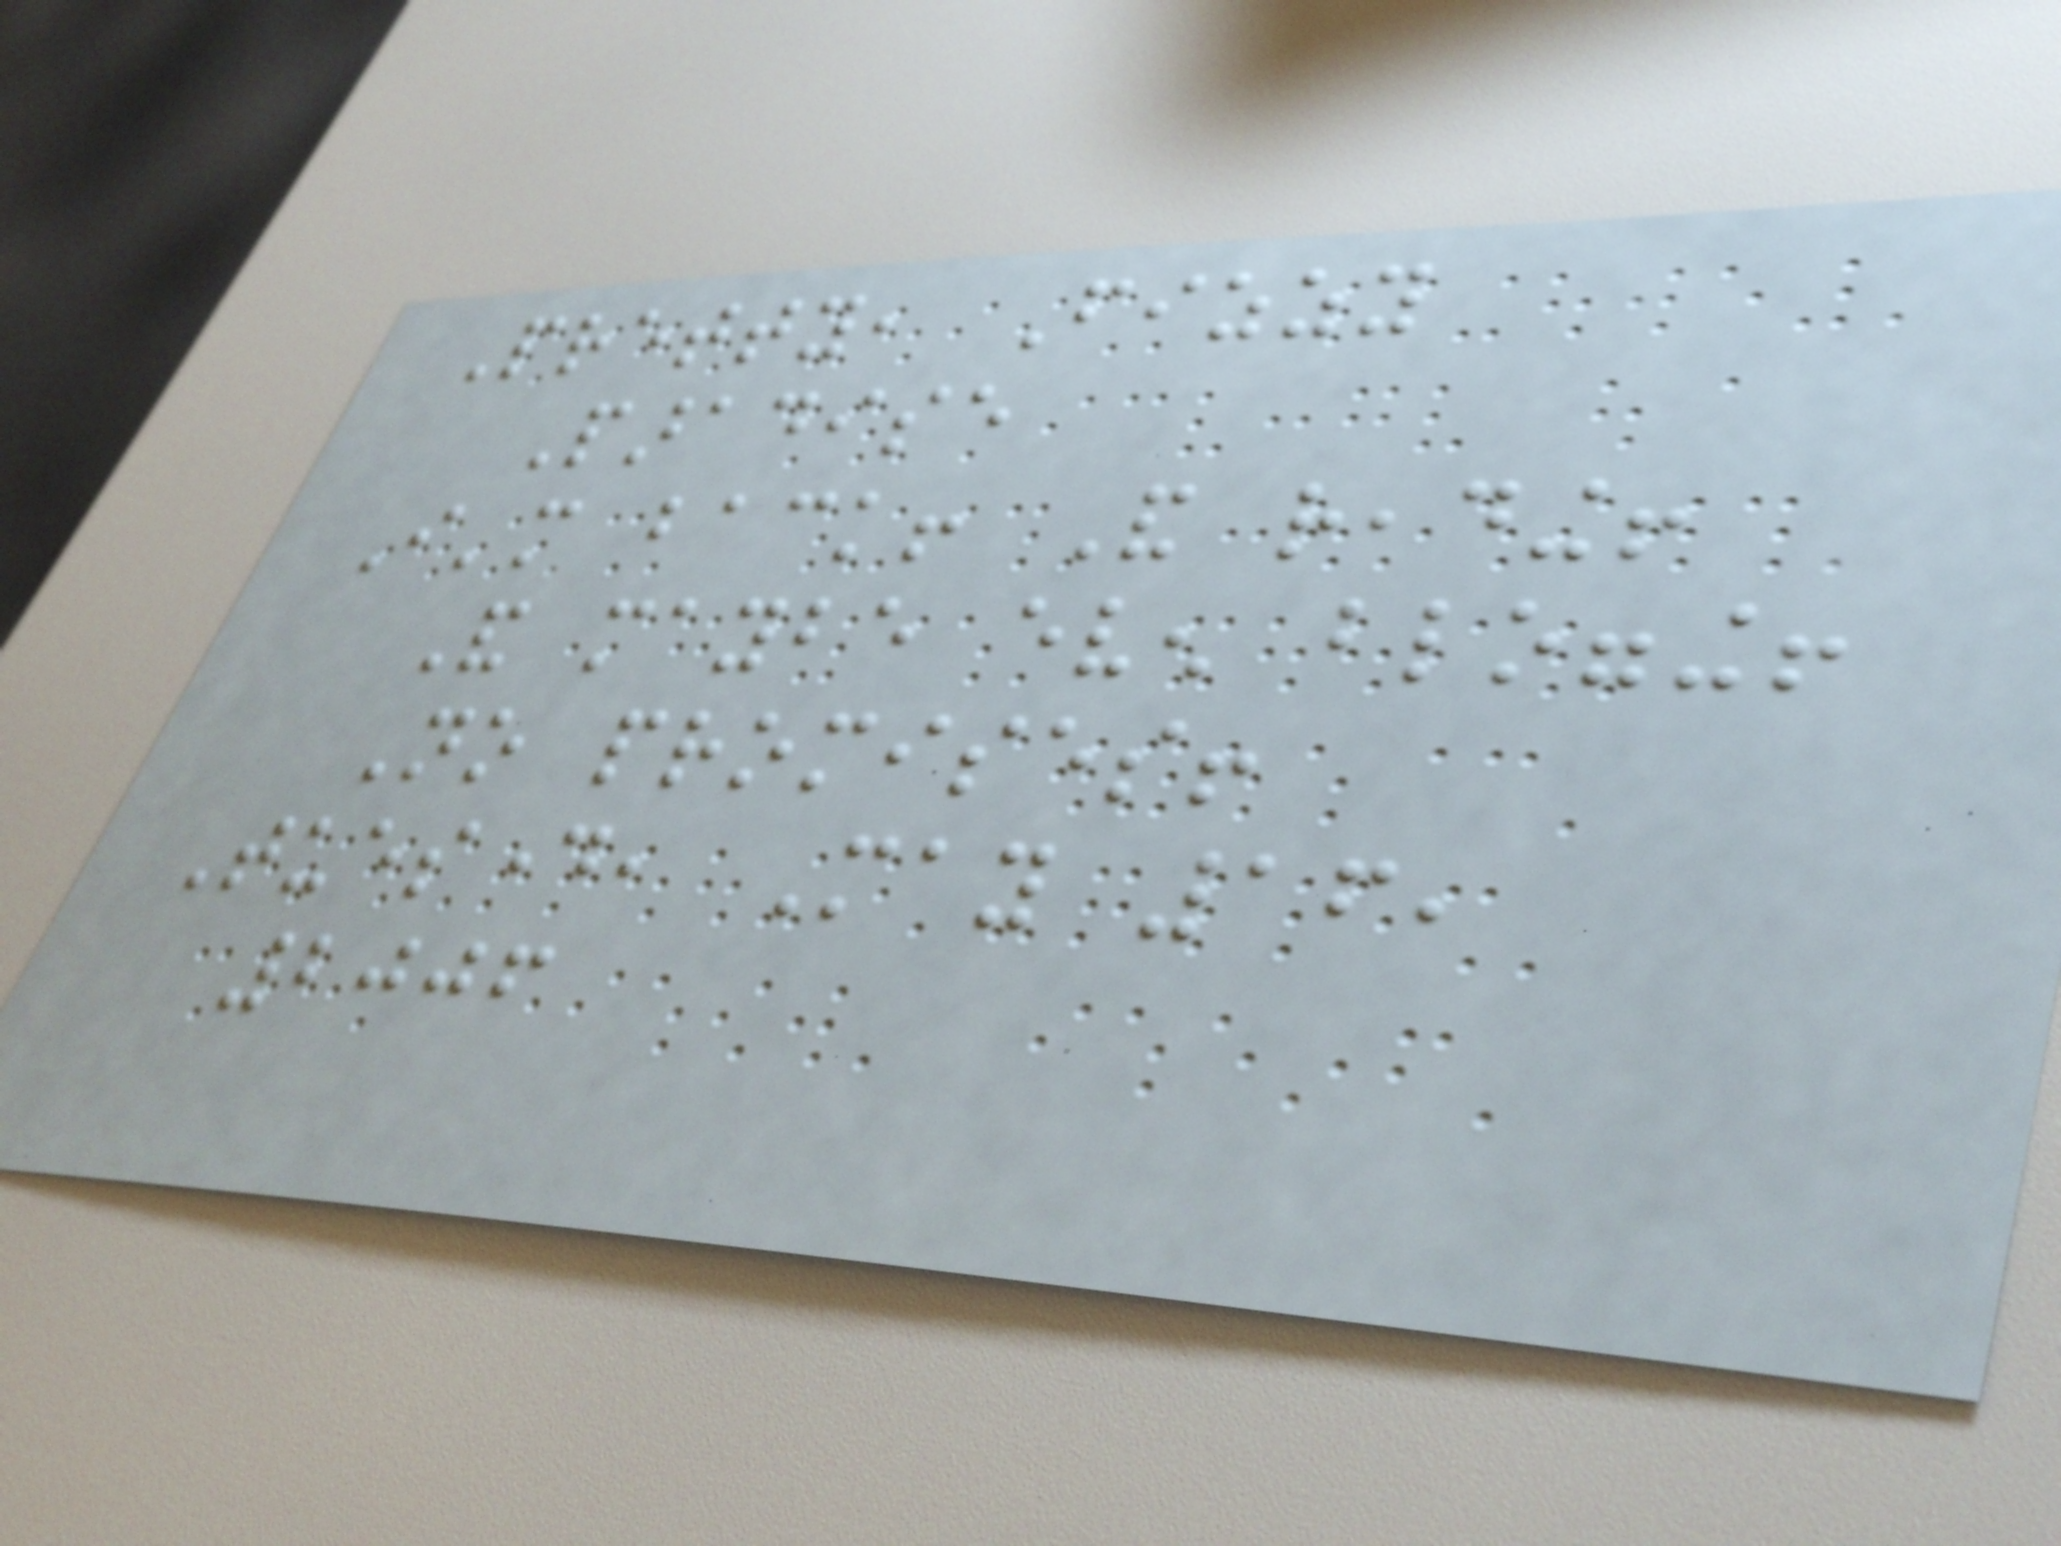Pretty, Fizzy
Paradise
I'm back! And reading!
And maybe even blogging!
No promises!
Tuesday, May 16,
2006
